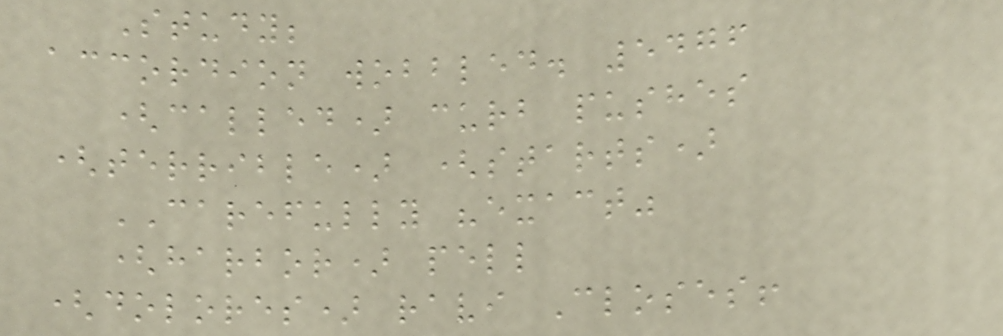Study;
accordion wobbled. 5476
(called) curb pushes
(terrible) (starts)
CAREFULLY "exact"
(harbor) pell
(dolores) ravi Closes!
